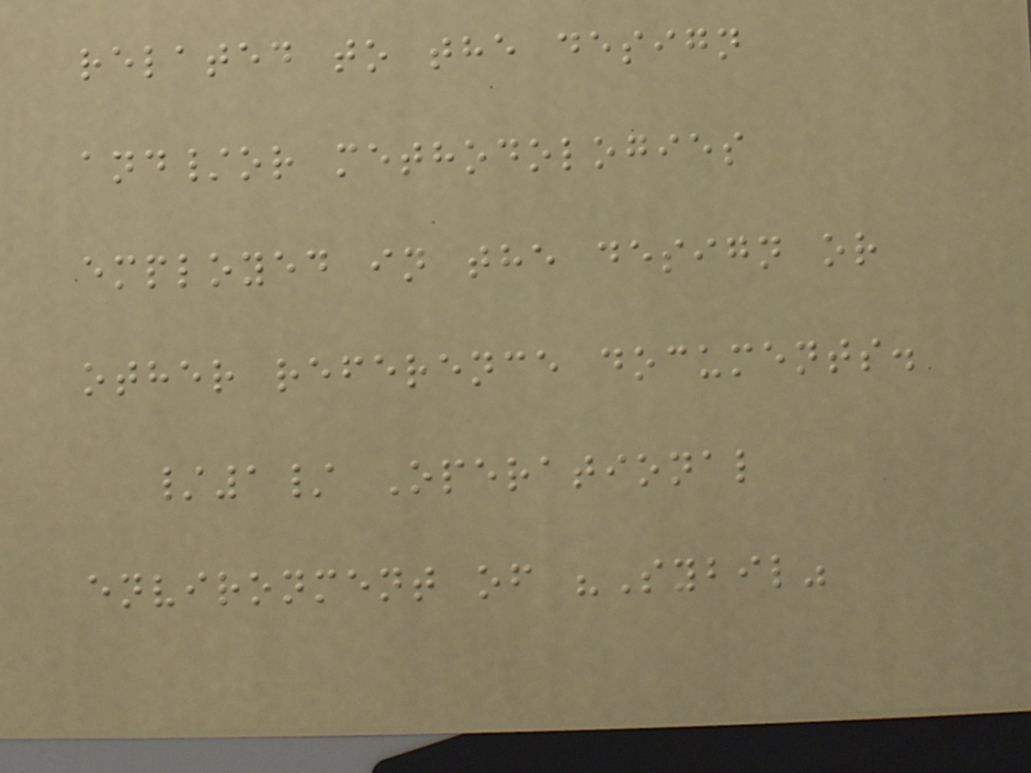related to the design
and/or methodologies
employed in the design or
other reference documents.
/1/ Operational
environment of "Sybil"
